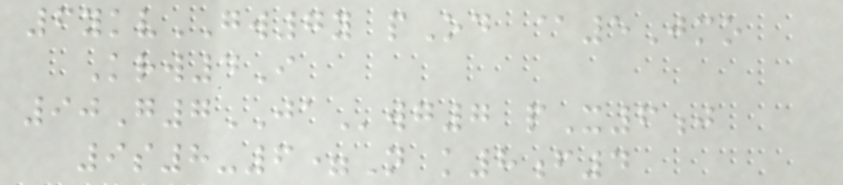6ykvGW7y pOd @5Jmo
Krw4I
90G7JAwg7 pX6j
9s8-6=N k8f4
